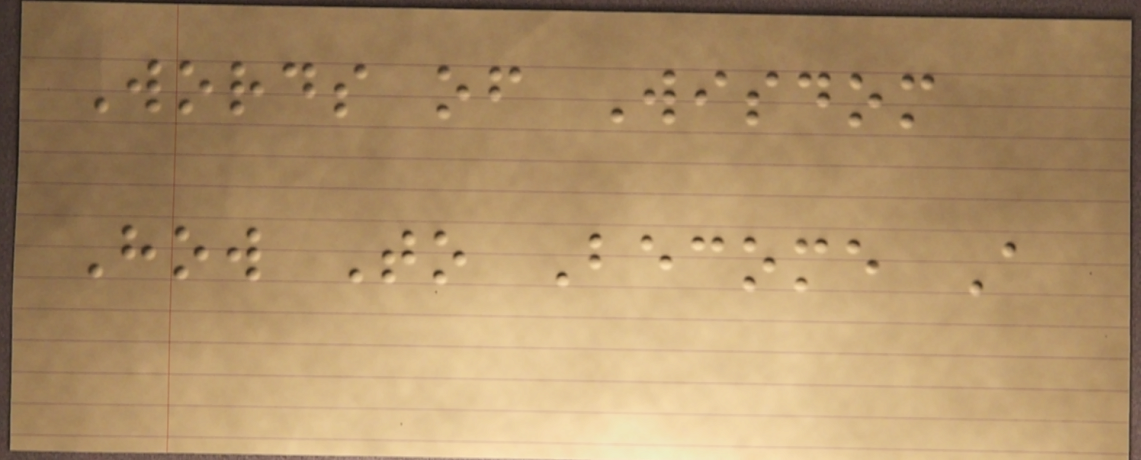Words of Wisdom
How To Become A
